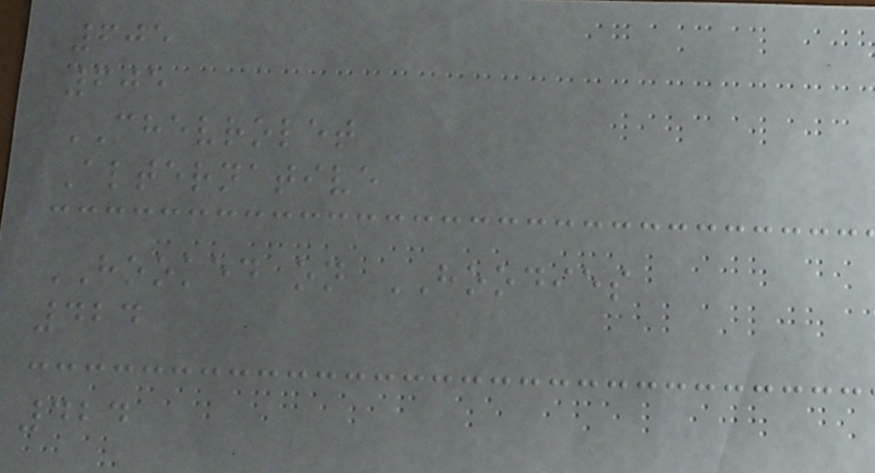605
605
CHEVROLET
Alternative
HOOKED on HOODIES
424
424
